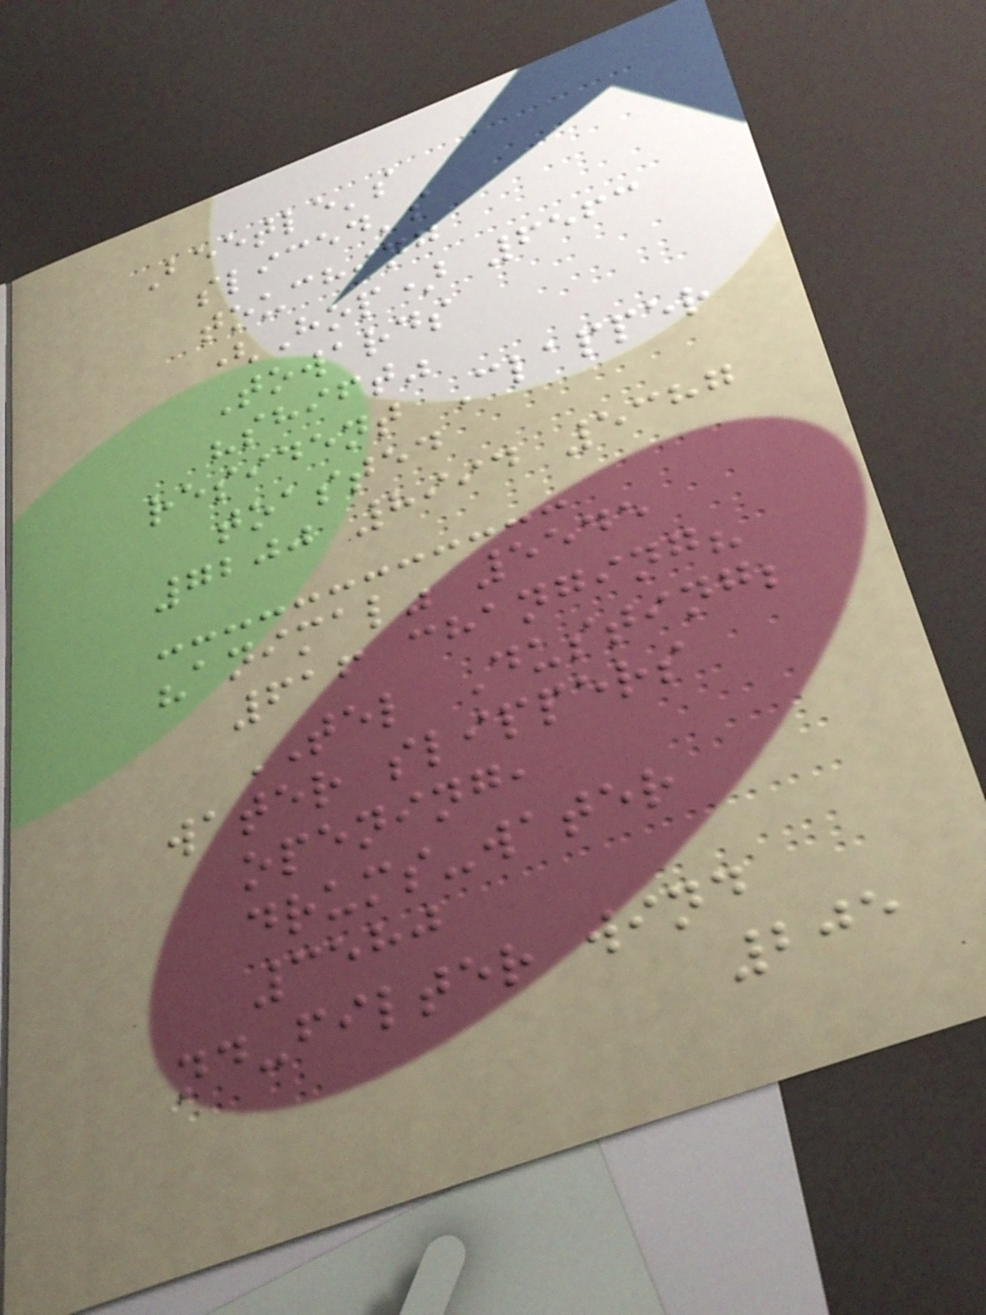Beetle's
sliced's
touching
(Hop) 6563
Towards
"shift"
resident Clapper
toasted
7200 8994 5387
"animal" 5545
616 changing?
TEL Dusting;
water slippers
opening,
drums-water
3580
nd-filter wind
205
